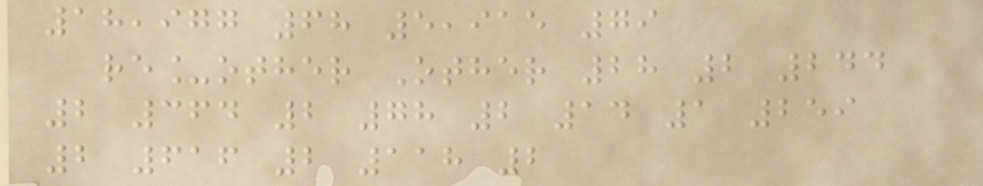18,977 68 5,915 79
re_other Other 28 2 244
2 364 2 78 2 14 1 259
2 616 2 118 2
